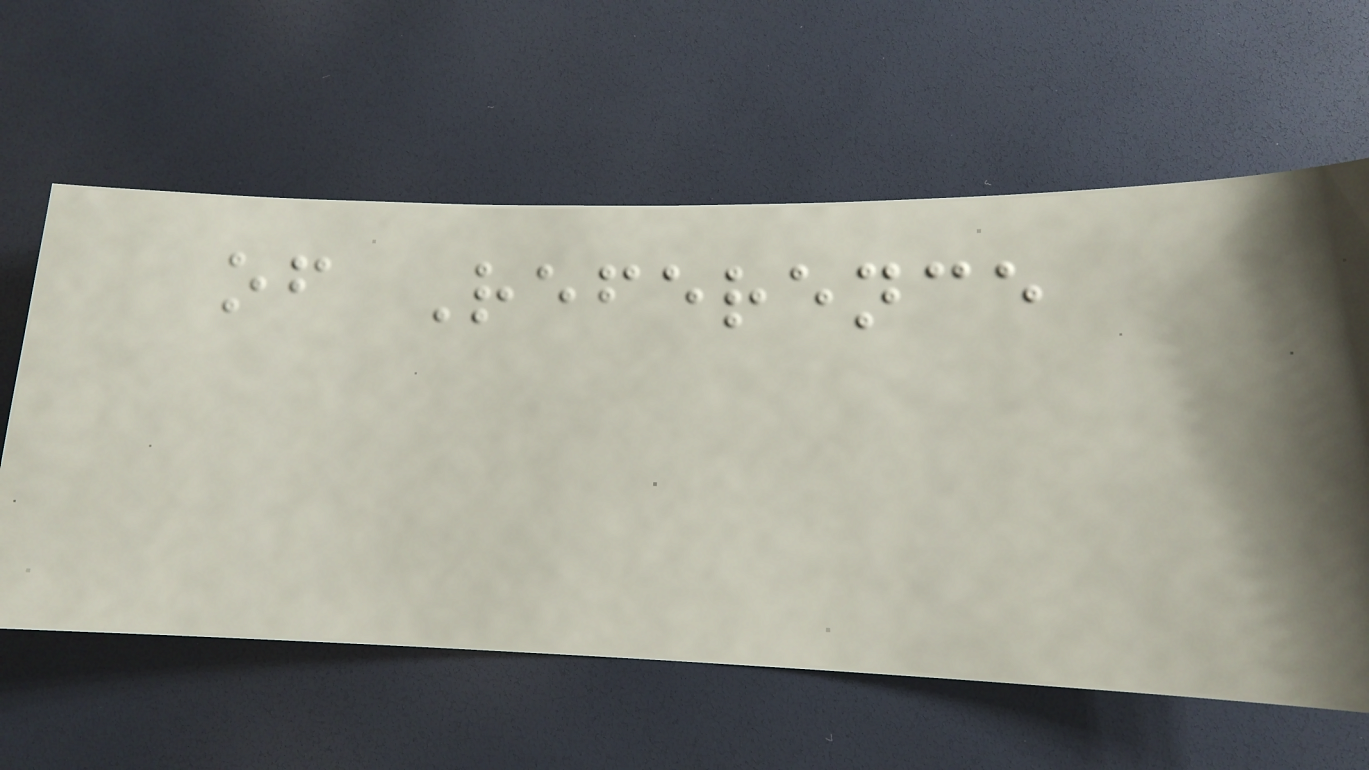of Reference
